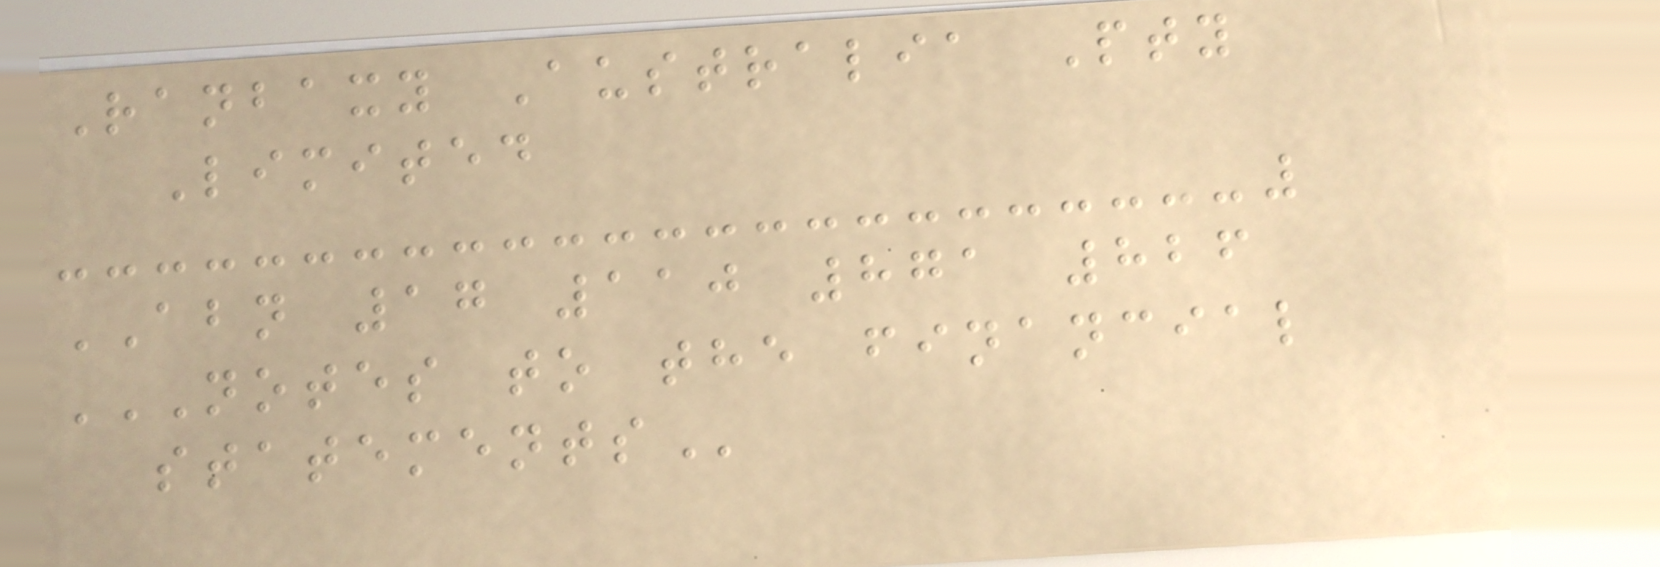Ranbaxy Australia Pty
Limited
ABN 17 110 871 826
NOTES TO THE FINANCIAL
STATEMENTS
